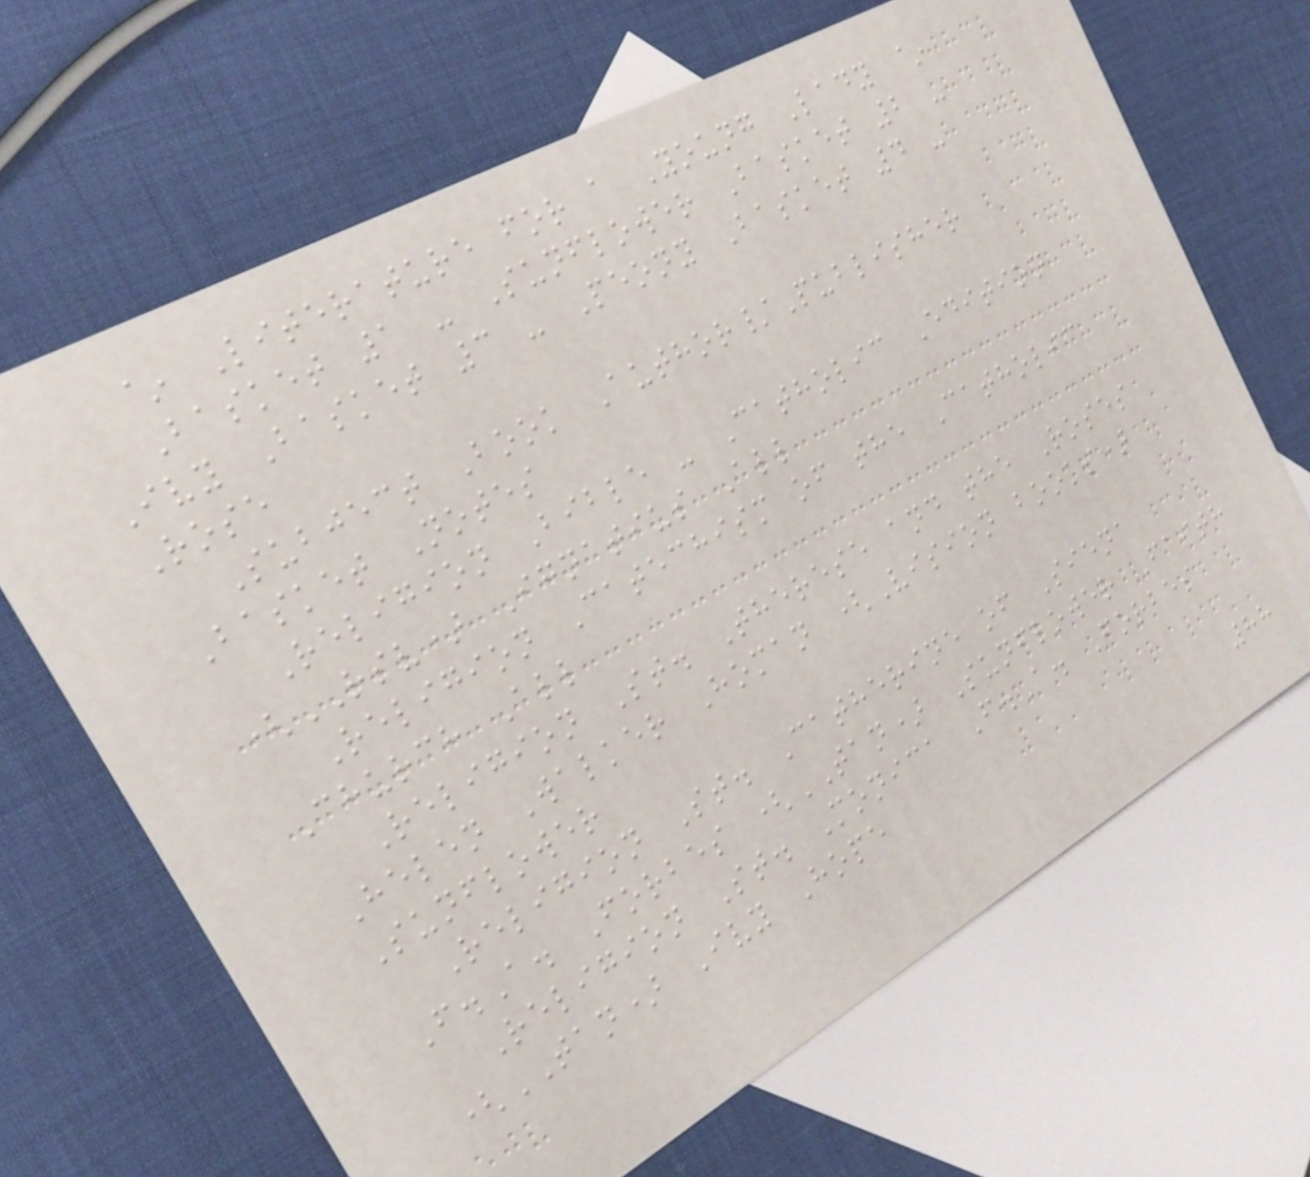~ Literature for a Young Lady ~
Basket 1 - Sunflower Basket 2 -
Ivy Basket 3 - Peony Basket 4 -
Rose
Subject Book Author/Publisher
Basket Notes
Religion Bible - Catholic Edition
(RSV) Ignatius All
Religion Catechism of the Catholic
Church All
Religion St. Therese and the Roses
Helen Walker Homan (Vision books)
Sunflower
Religion St. Catherine of Siena
F.A. Forbes (TAN) Sunflower Faith
Religion St. Monica F.A. Forbes
(TAN) Ivy Hope
88
